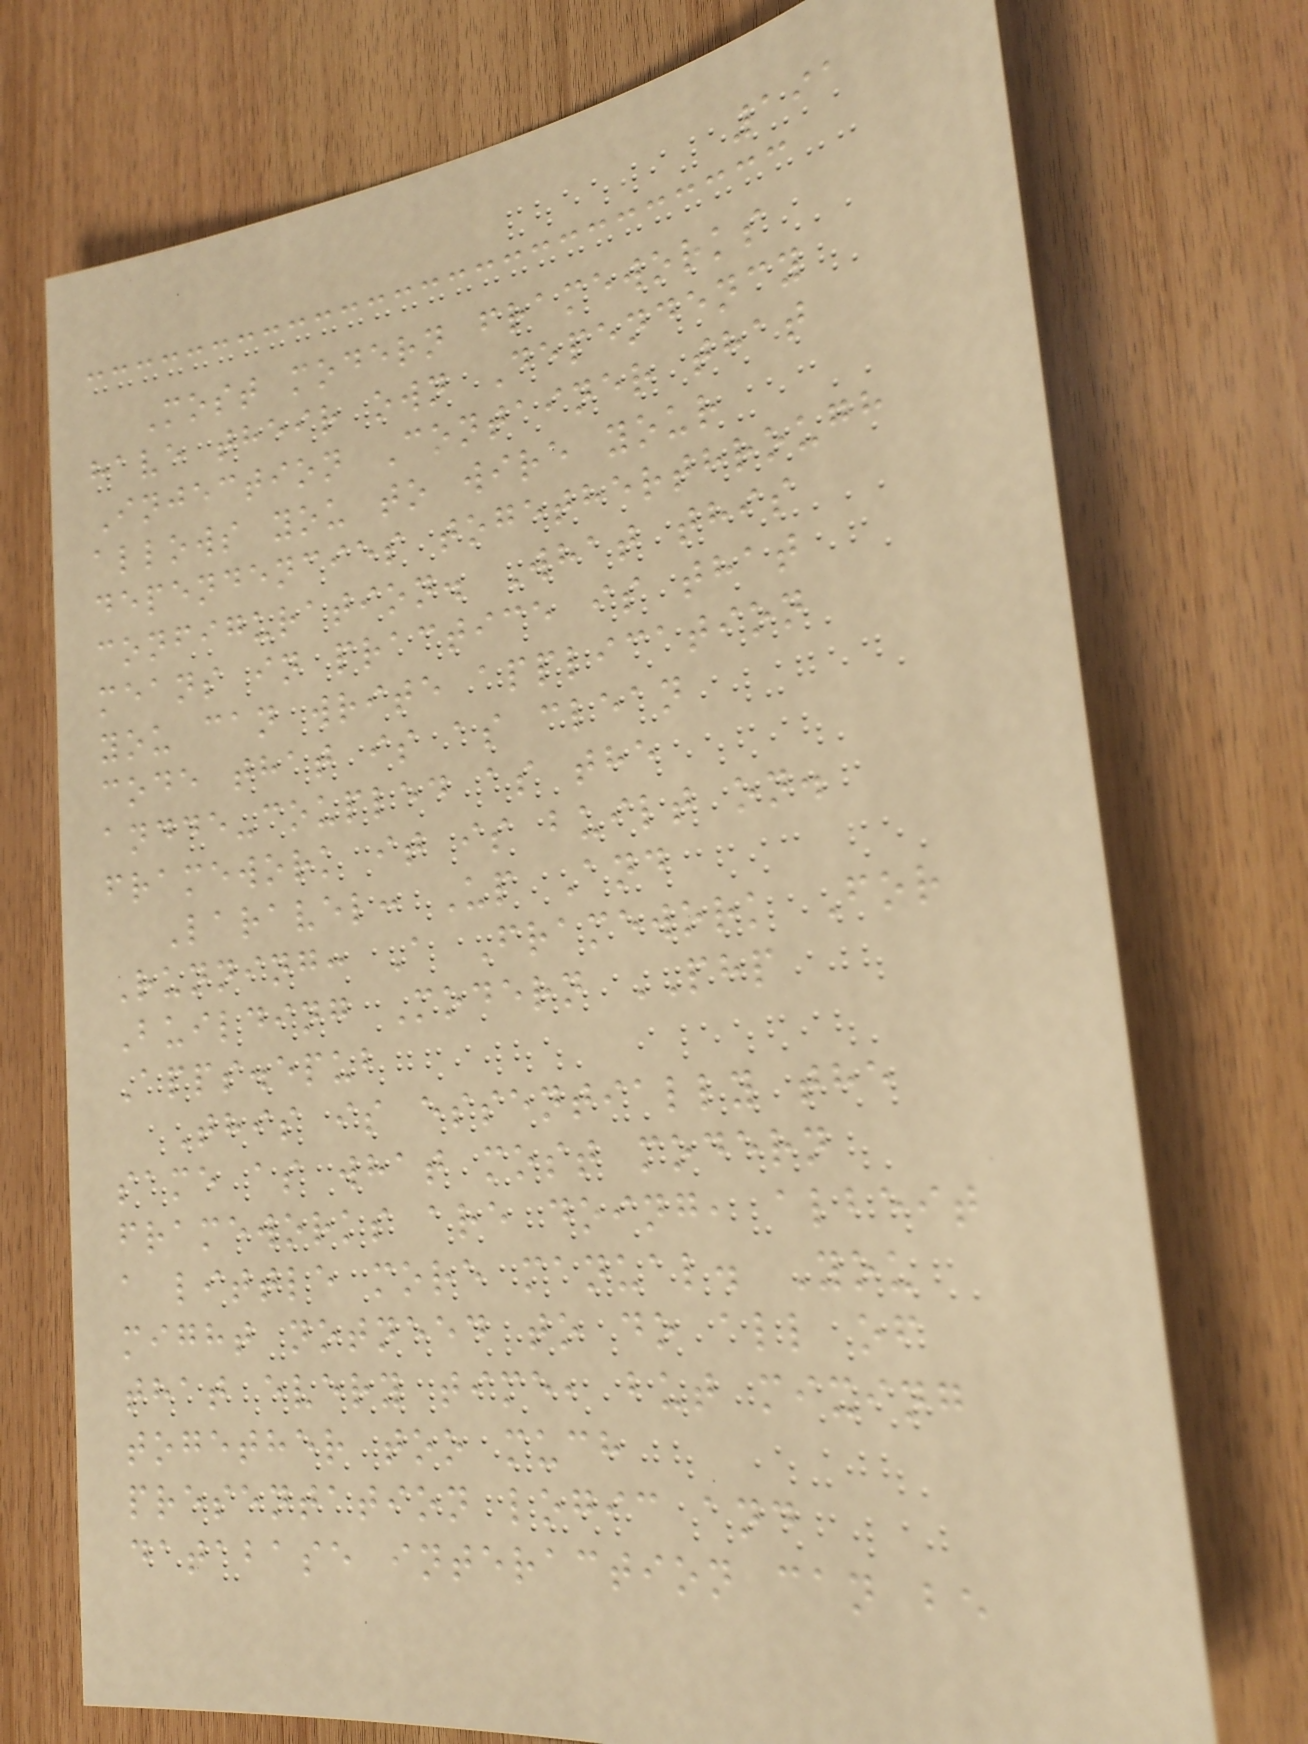191
Most modern frameworks
have their own Dependency
Injection Container that
allows you to wire your
dependencies togetherthrough
configuration. What this
means in practice is that
you can write application
code that is as clean
andde-coupled as the
framework it is built on.
Laravel: Up And
Running: A Framework For
Building Modern PHP
Apps.epub
This is essentially the
same as what most modern
frameworks are doing, albeit
a little more manual. You
might notneed to do all of
that every time, but mixing
together too much
presentation logic and
database interaction can be
